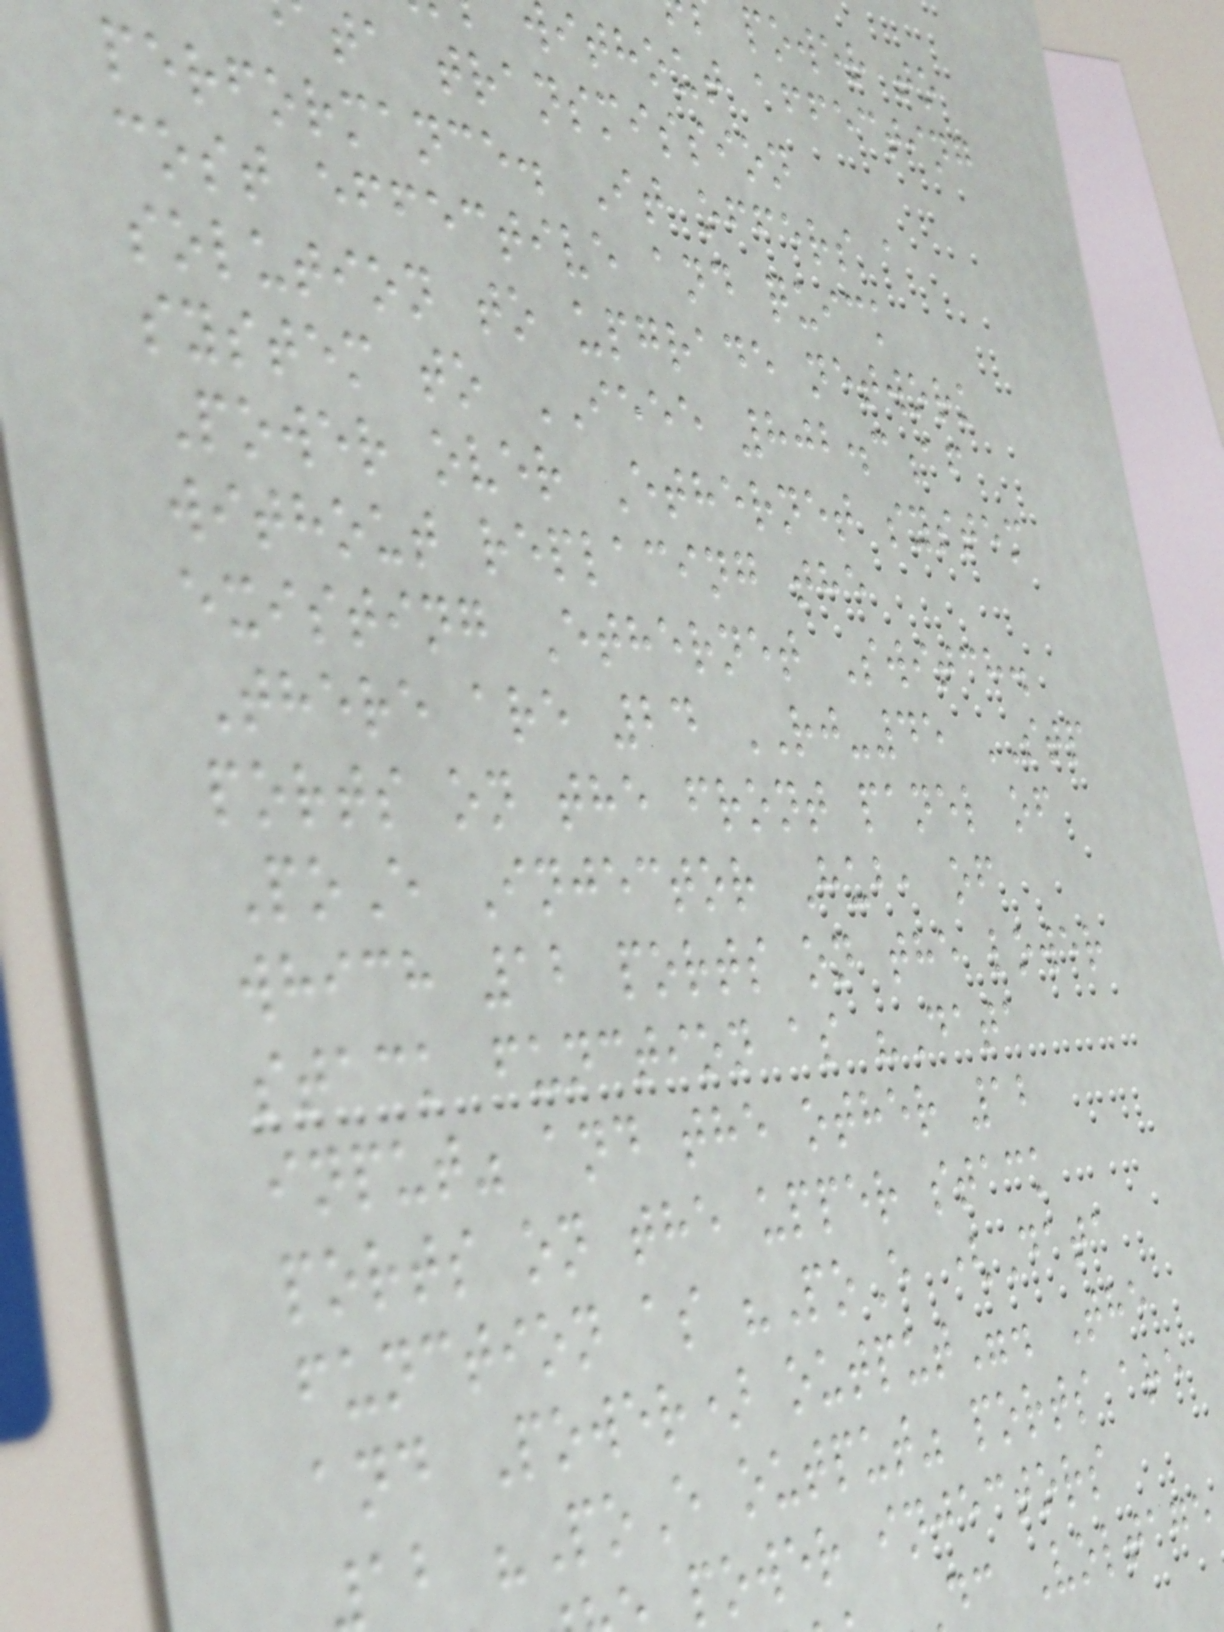power to
ithout affecting
ta transmission
performance. It offers a
cost effective and quick
solution to upgrade network
system to IEEE 802.3af
Power over Ethernet system
without replacing the
existing Ethernet Switch.
There are 24 RJ-45 STP
ports on the front panel of
PoE Injector Hub, of
which 12 ports on the lower
stack function as "Data
input" and the other 12
ports on the upper stack
function as "PoE (Data
and Power) output". The
ab "PoE output" ports are
power injectors
dc Voltage
